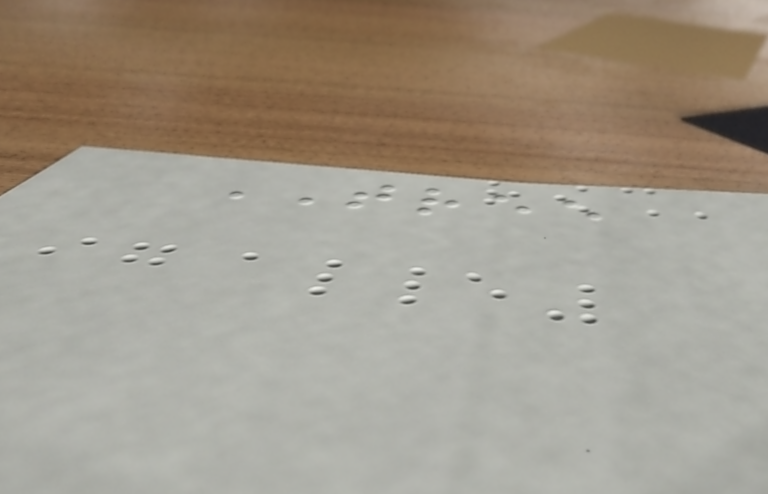TREE
